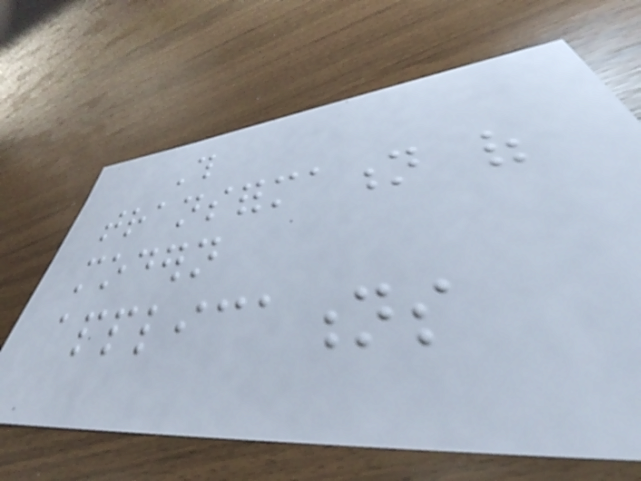This
transformation of
modern
applications
